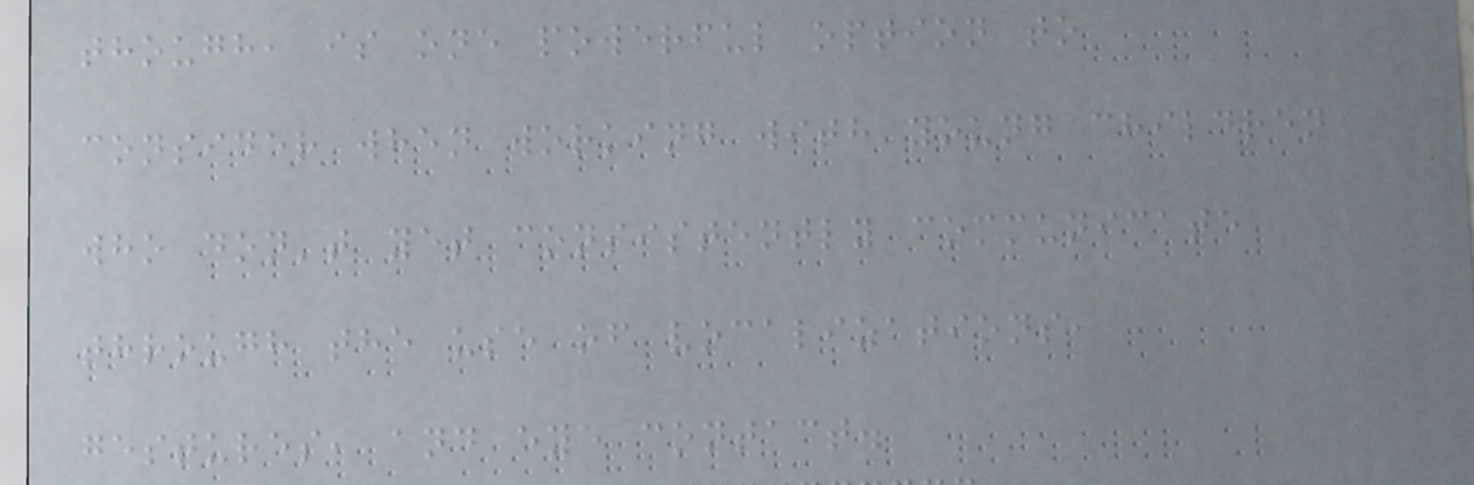though, is one powerful option to
consider when working with young children
who don't yet consistently communicate
through the use of vocalizations,
gestures, and eye contact.
